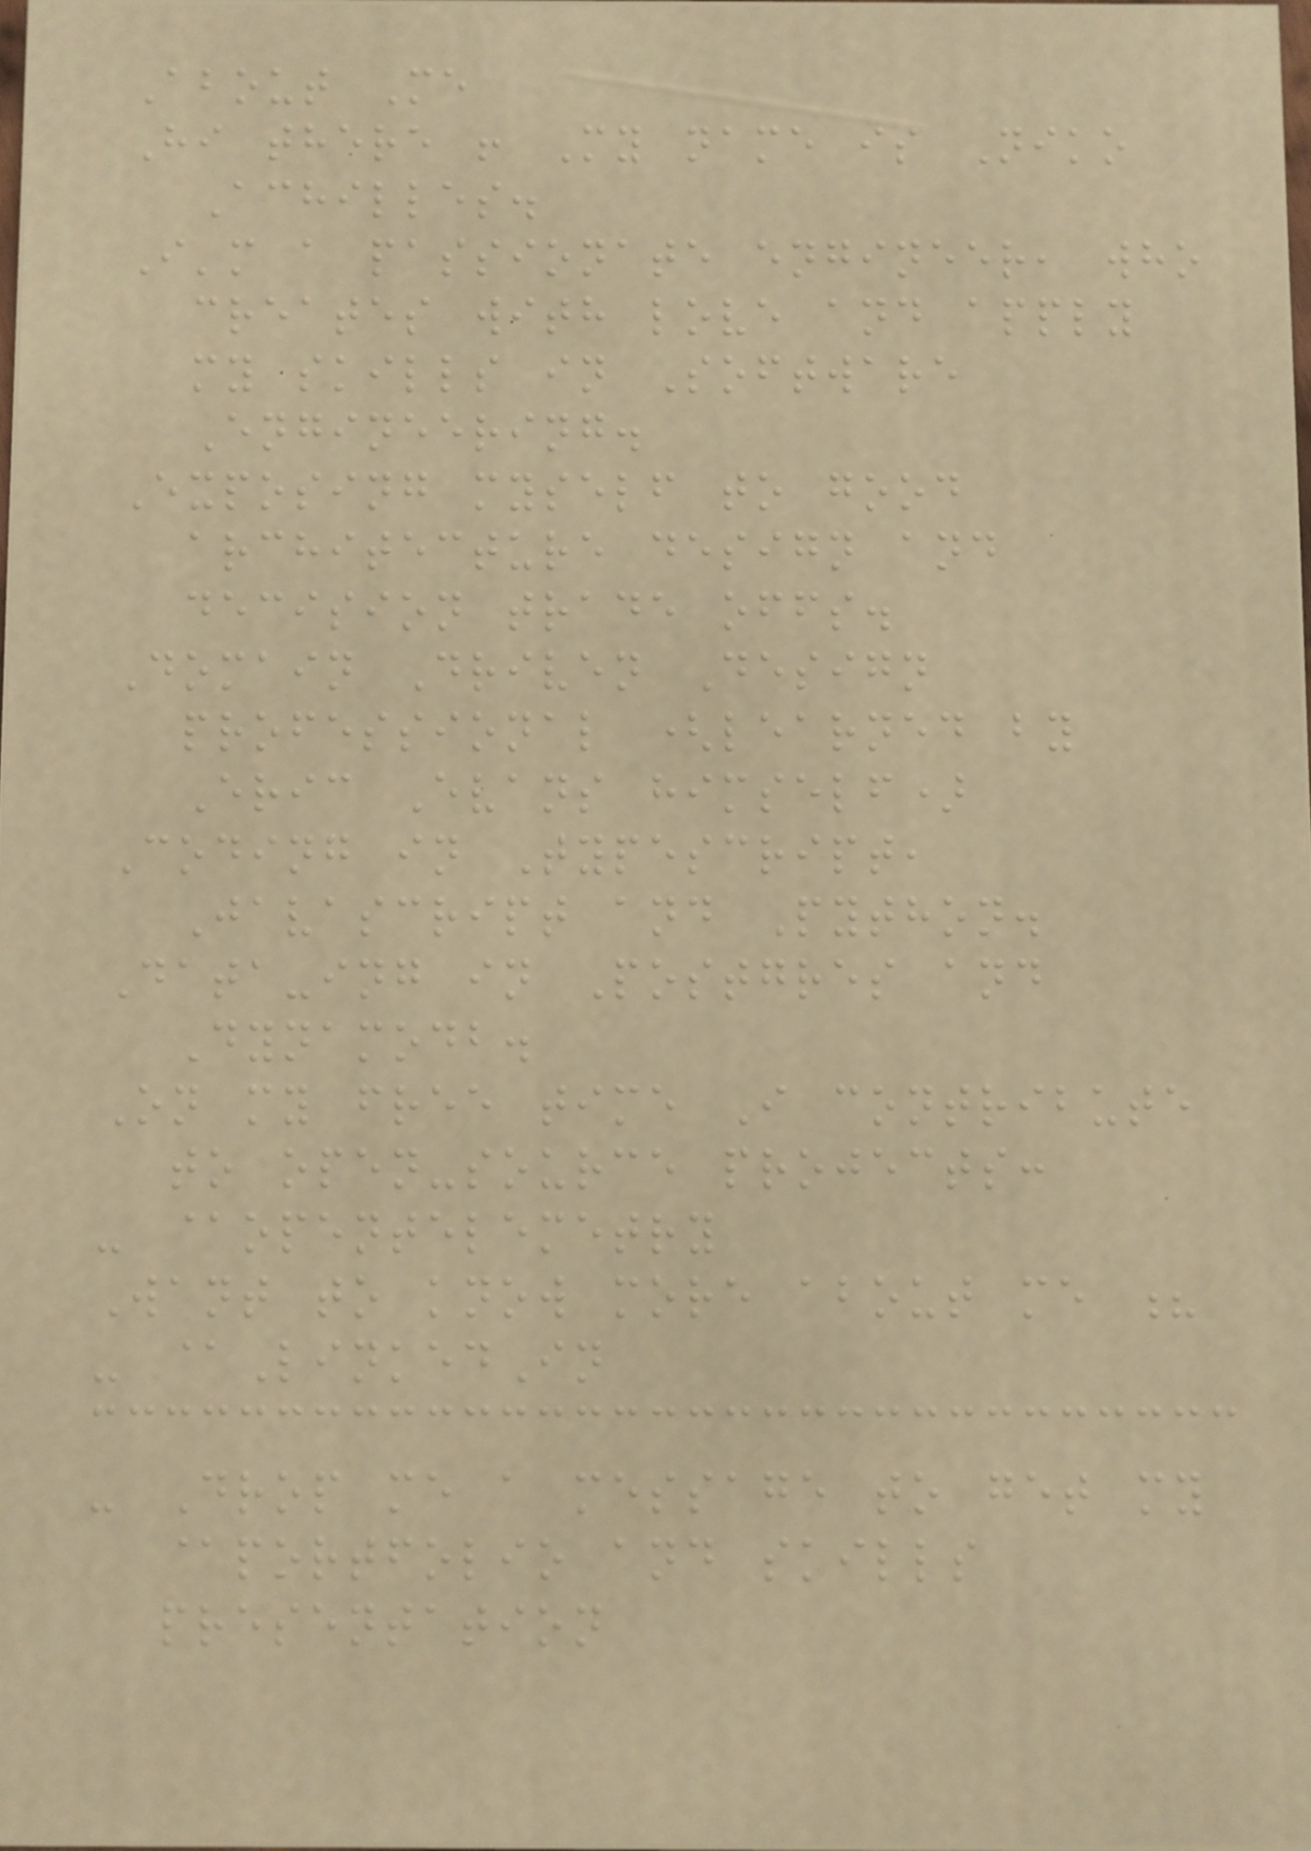About Me
Hi there ! My name is Niko
Achilles.
I'm a passionate engineer, who
creates with love and apply
my skills in Software
Engineering.
Exposing myself to good
architecture design and
decision trade offs.
Domain Driven Design
professional (learned by
Eric Evans himself)
Coding in Typescript,
Javascript and Python.
Data-ing in Postgres and
Dynamodb.
On my free time I contribute
to open-source projects:
- @opentelemetry
Want to know more about me ?
- @LinkedIn
- Drop me a message to get my
@portfolio and skills
presentation
